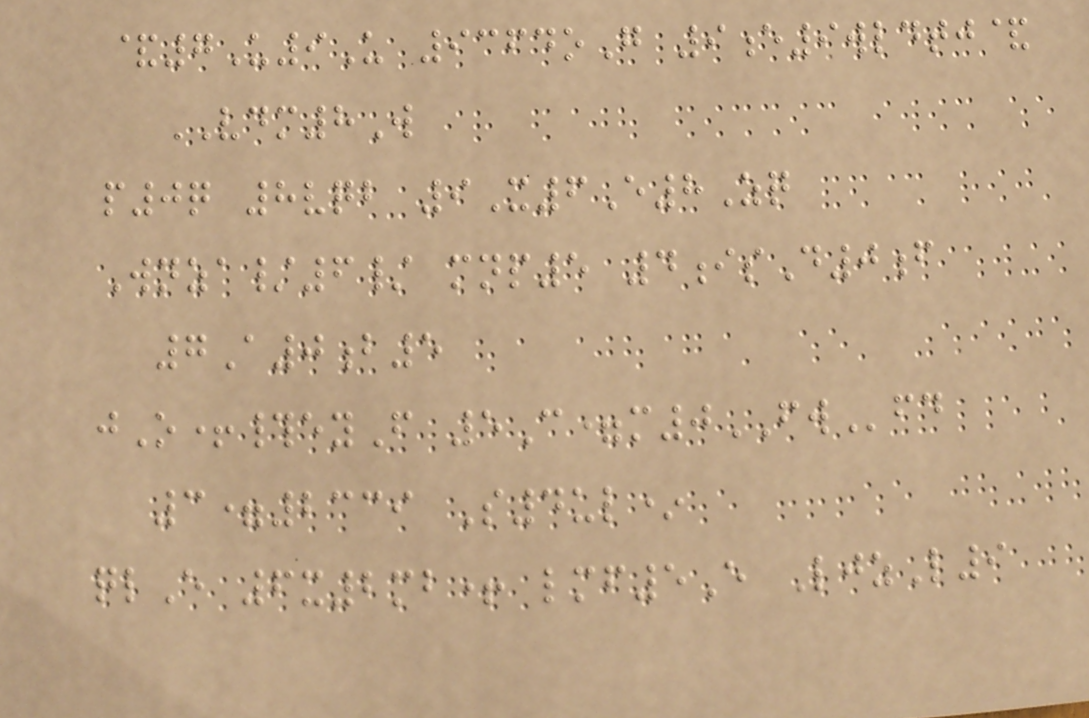&7U9U 9364oG 9e9wldtj&
VDM8W
p0q 8vqb 9X6E8Zq
Wnza/6/ mnp5 4isD0f
7A0b5
jO+#eyF 5C=m0FWfd
3=2339 S4ul*
qlE 6x2mb+ lmf5E LjzL9
